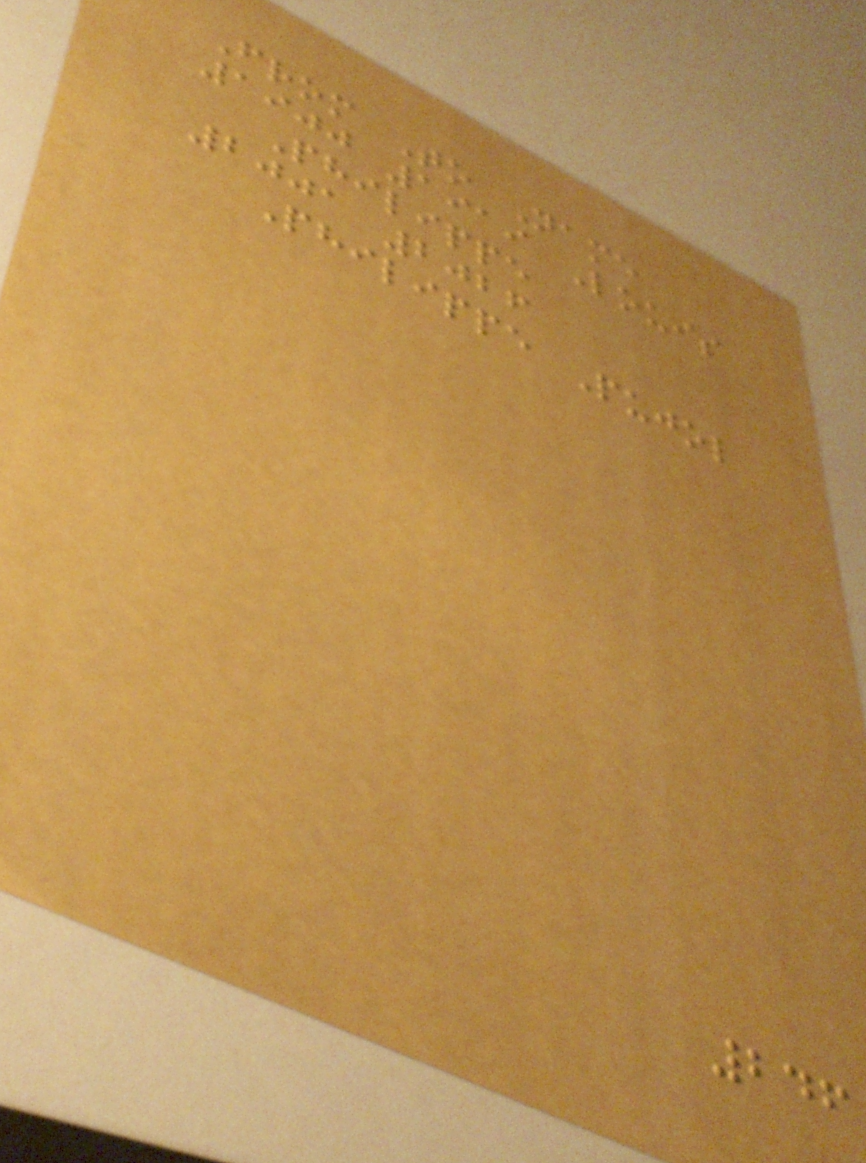From To Name
1900 1919 Louis
Philippe
2001 2026
Philippe Pujol
246
